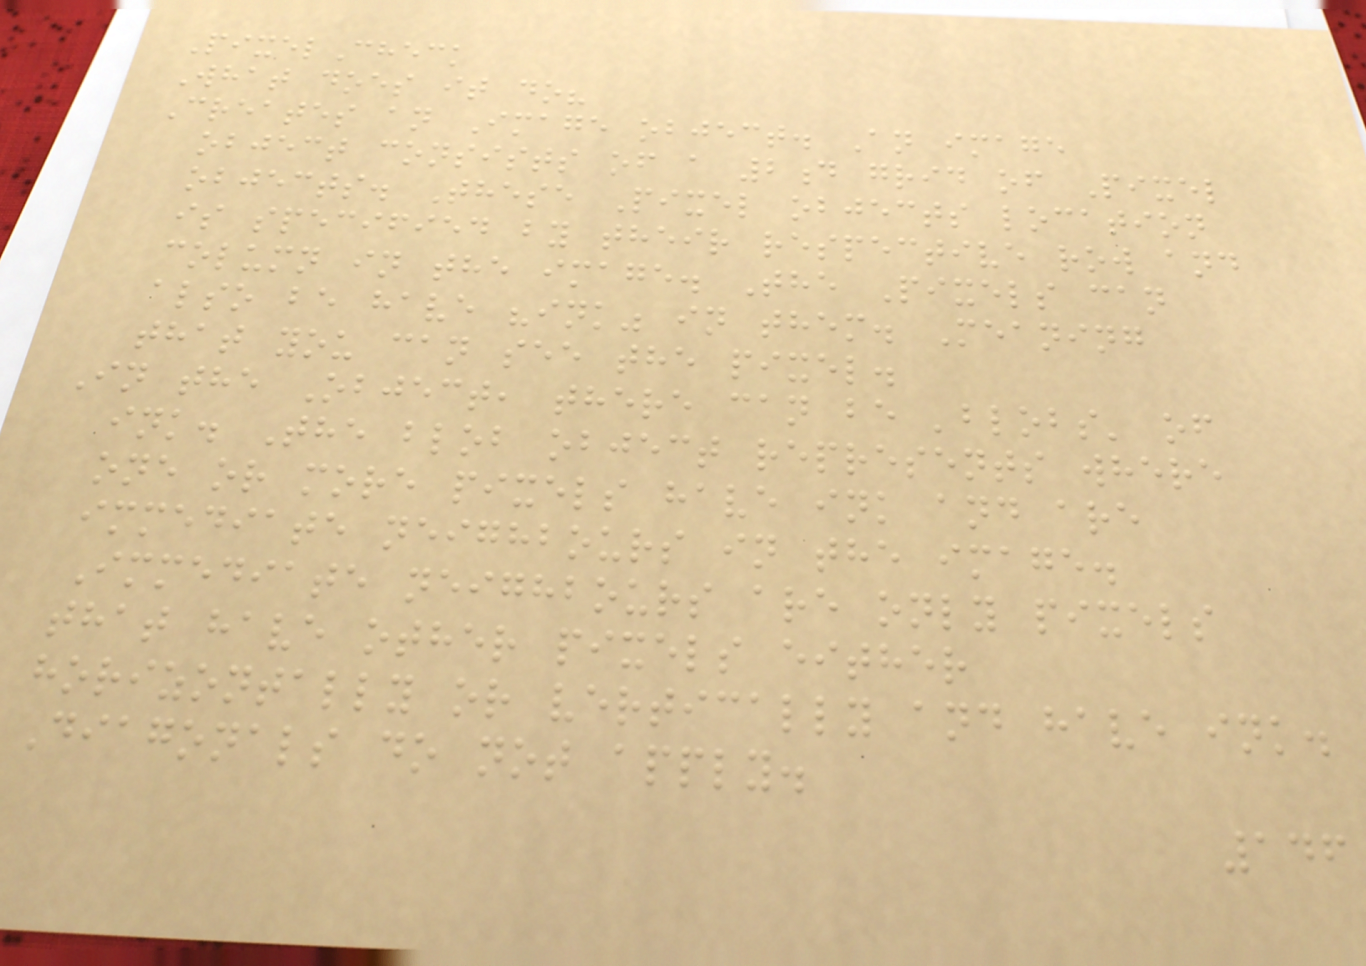PixelCheck
What does it do?
Creates an Image object. An image
object consists of a 2d grid of Pixel
objects. These Pixel objects location
is specified by their respective row and
column in the image. The Pixels can
also be have "ink" in them. Meaning
that you can see the pixel.
In the Object, there can be 'blobs' of
ink. The blob object represents where
one or more pixels have ink and are
immediate neighbours in the image.
Immediate neighbours are only pixels
that have other pixels either
horizontally or vertically and have ink.
Diagonals do not apply.
146
